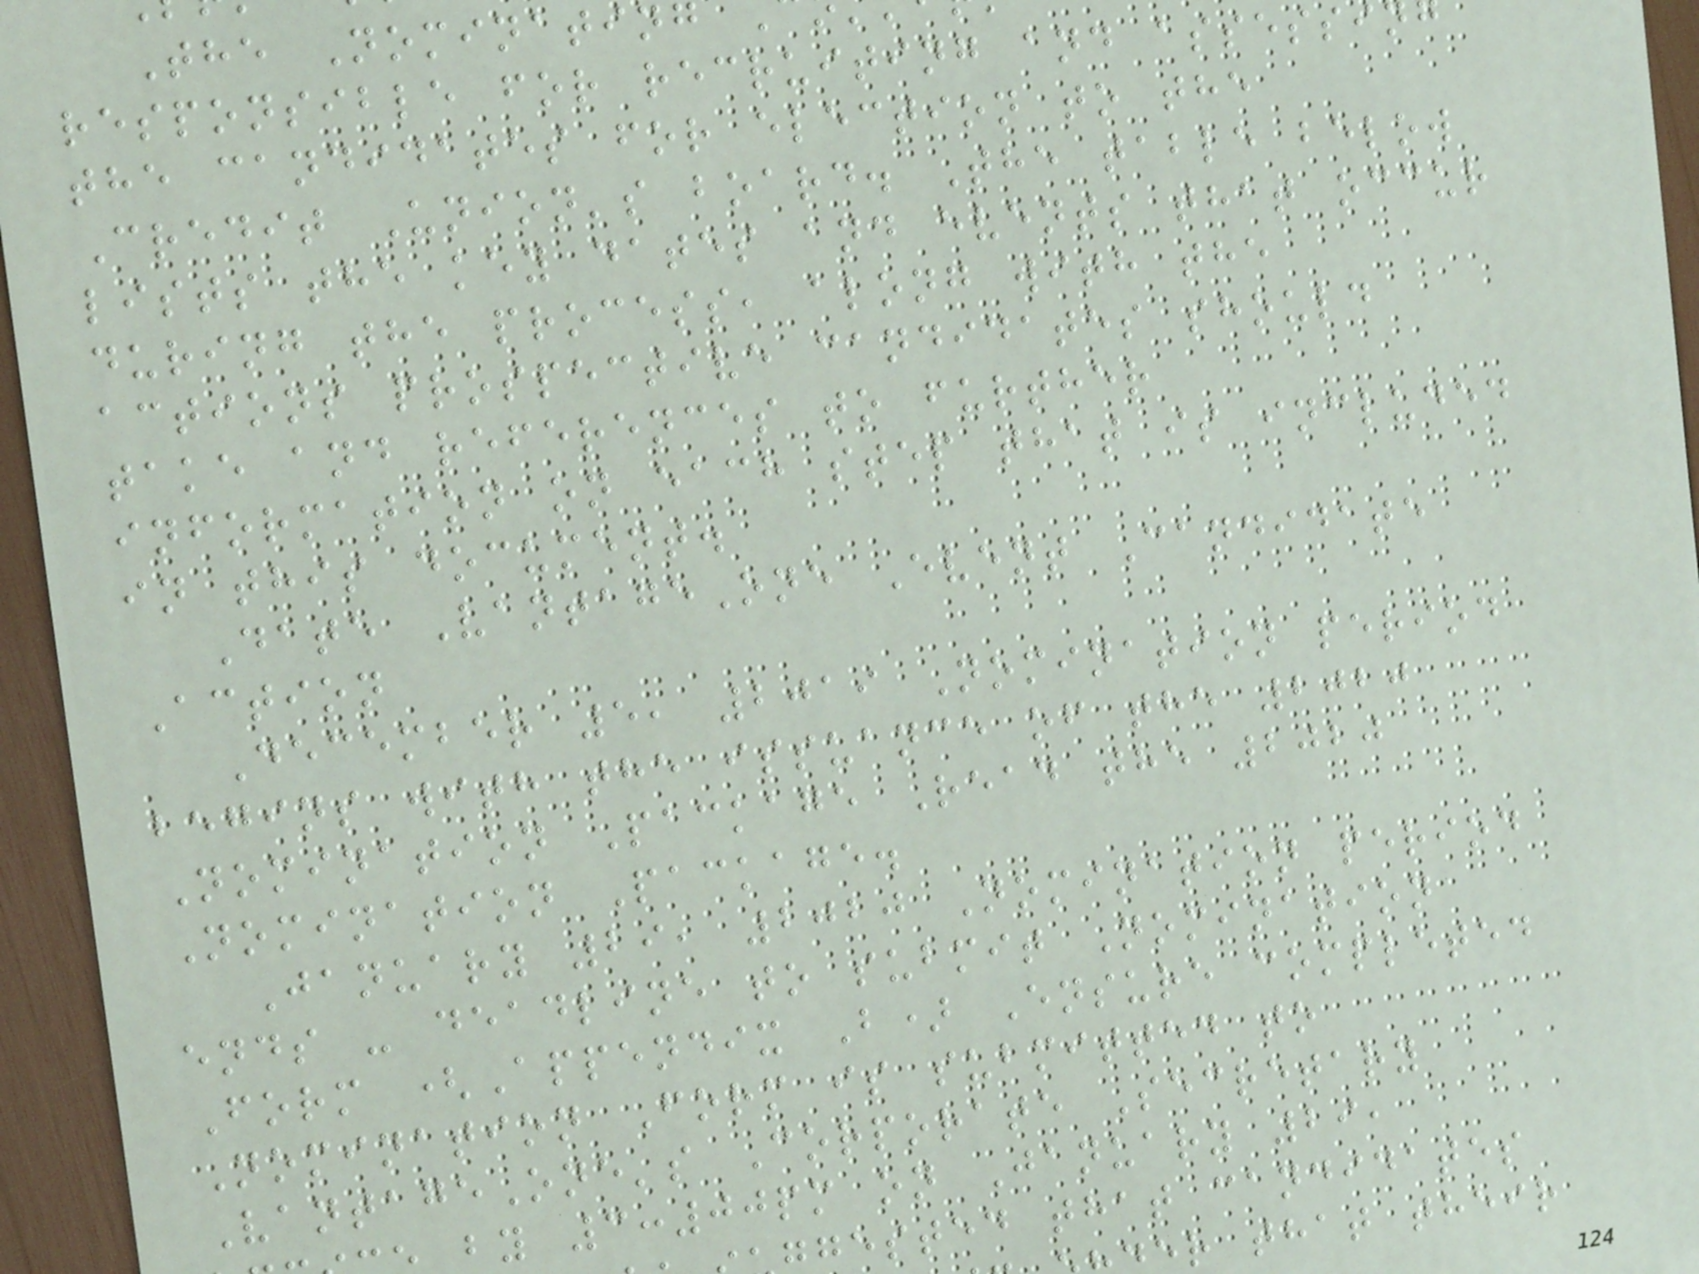The Nominatin
responsible for recruiting and assessin
the candidates for election to the
Credit Union's board. The table below
lists the key dates and events that occur
during the process, along with the
actions prospective candidates should
take and references to further
information on each step that is included
in this document.
Date VantageOne Event Candidate
Action
December 5, 2019 Nomination period
begins with the issuance of the 2020
Nomination Package Read the 2020
Nomination Package.
January 29, 2020 Nomination period
ends - deadline to submit Nomination
Form (Appendix B) Ensure completed
Nomination Form is submitted to
VantageOne's Corporate Secretary
by 3:00pm on January 29,
gested that candidates
er that their
